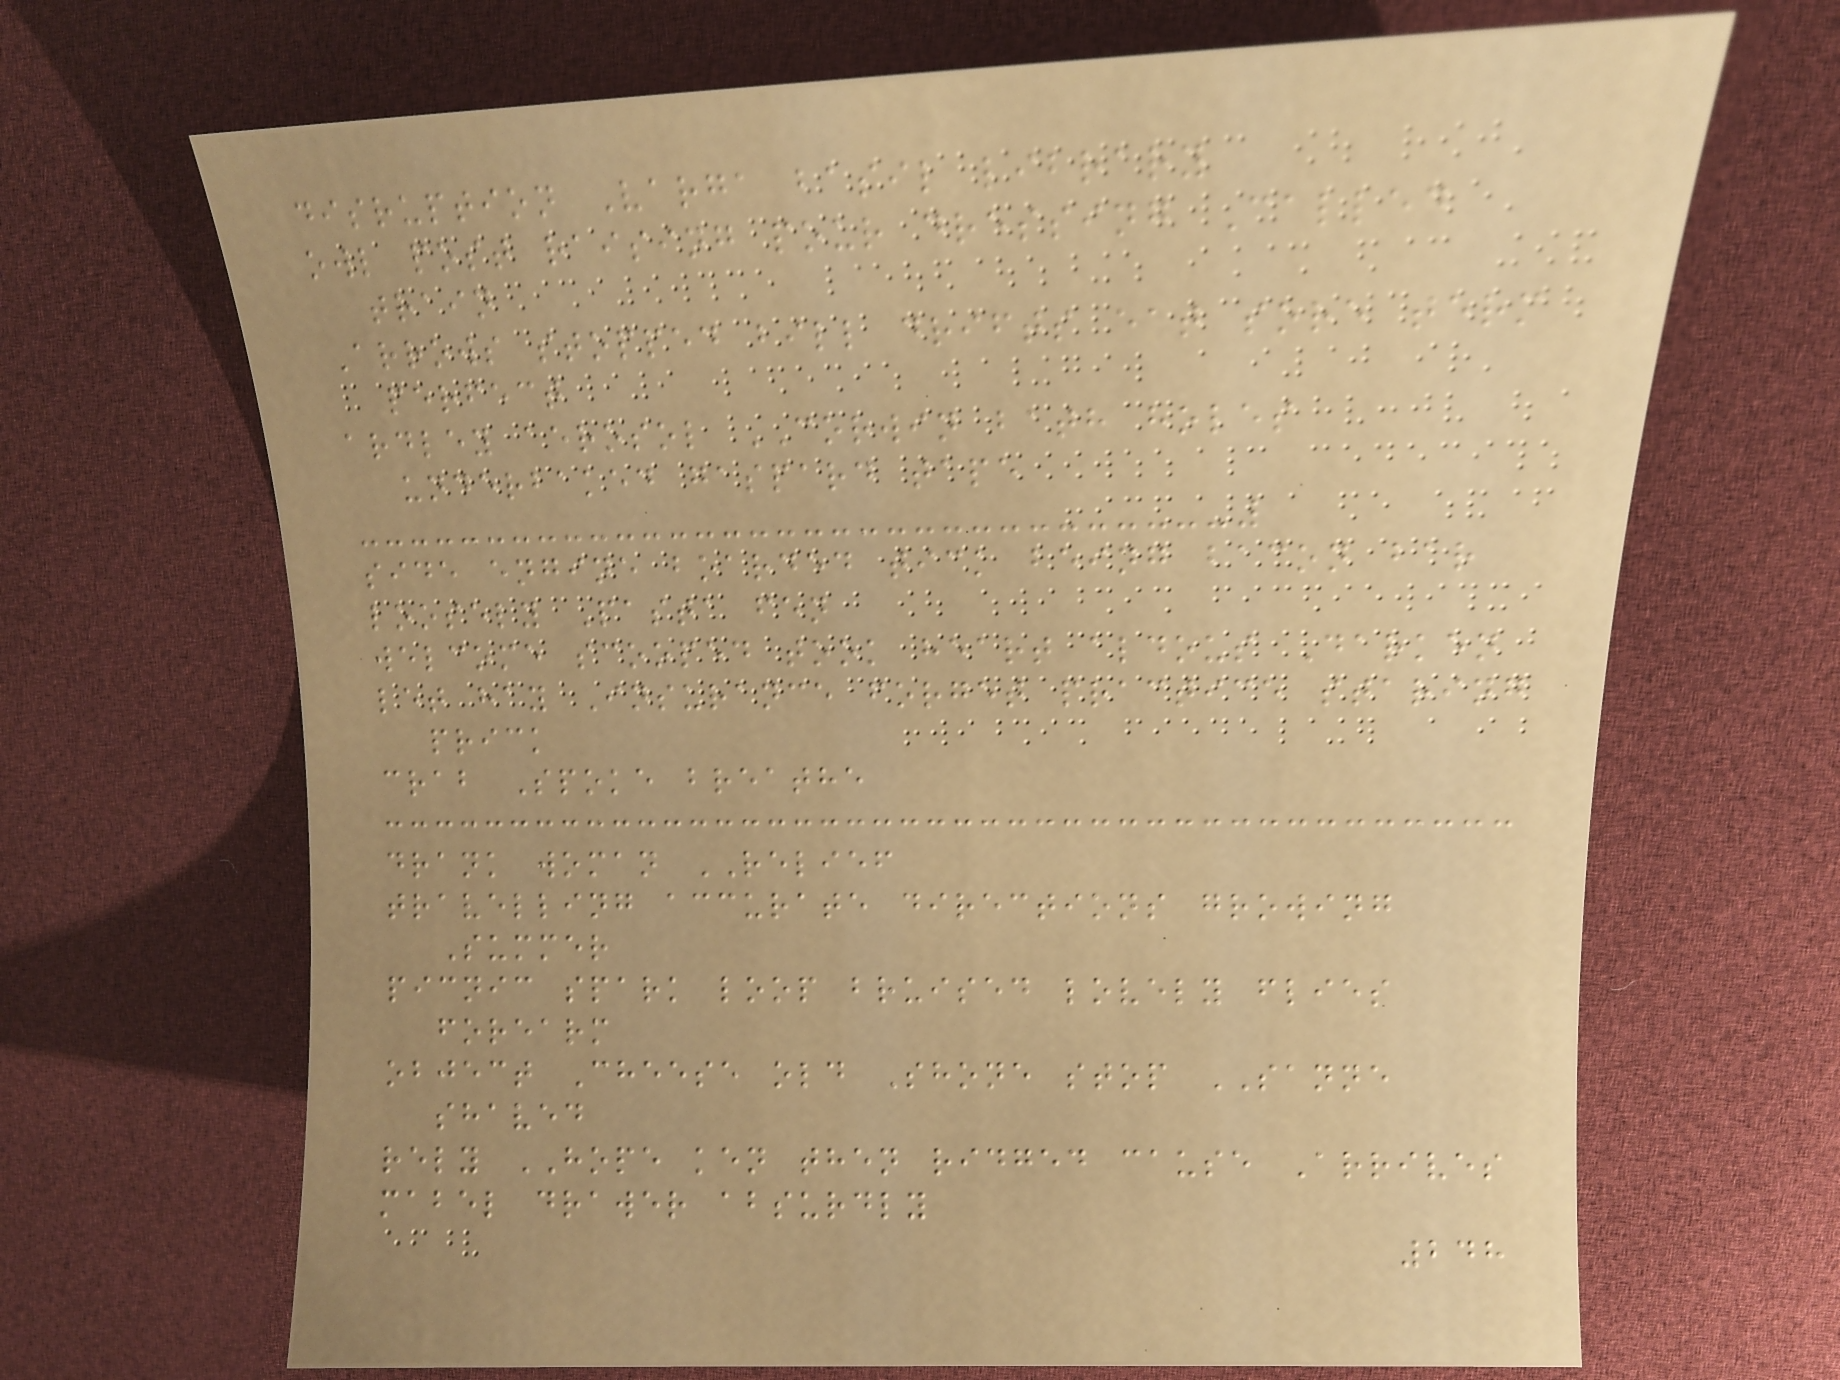disruption Varga basil library
owl post raising pour dressing Called
train
Arrows stopped bill drifts eat sore term
perfect
ardley aerosol CORWIN bath holes
underbaked gaspard tape
side engine boarded tick being bacon bar
loosely Pasta fen
welcome scooped took heart aldous Darken
let hay Insurance forget practice staring
prick
crab Spoke breathe
drank woman RELIEF
travelling accurate directions growing
Summer
picnic spark loop bruised lovely flies
forearm
object Cheese old Shone stop SANNE
shaved
rely HOPE ken then ridged cause Arrives
mabel drawer absurdly
248
